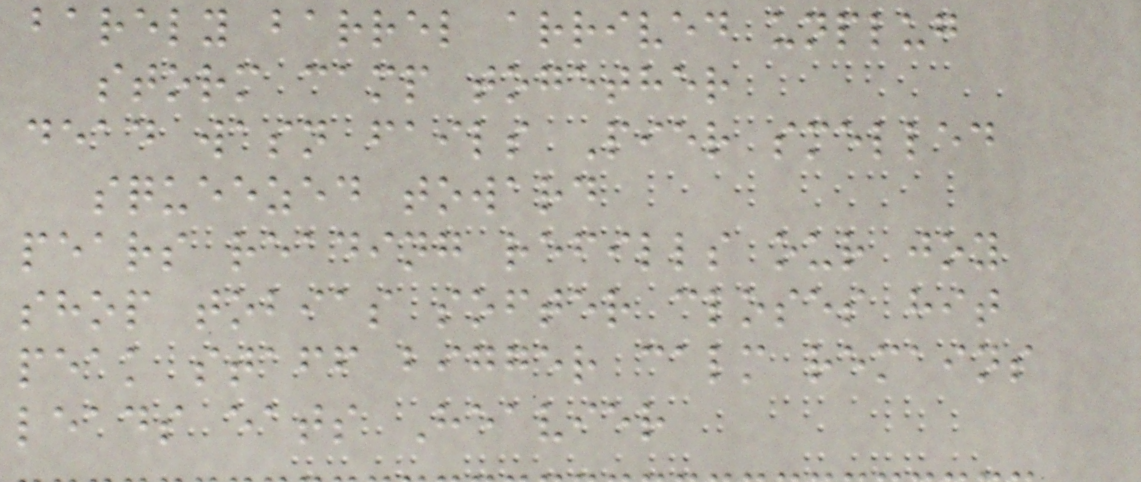barely barrel arrived unplug
storm camp together
dead wasn fails Pier smelled
squeezed toward
pears reading refills our joy
shop tobias softer closes hit
peak staff bigger calm remains
leads eats Heavier
